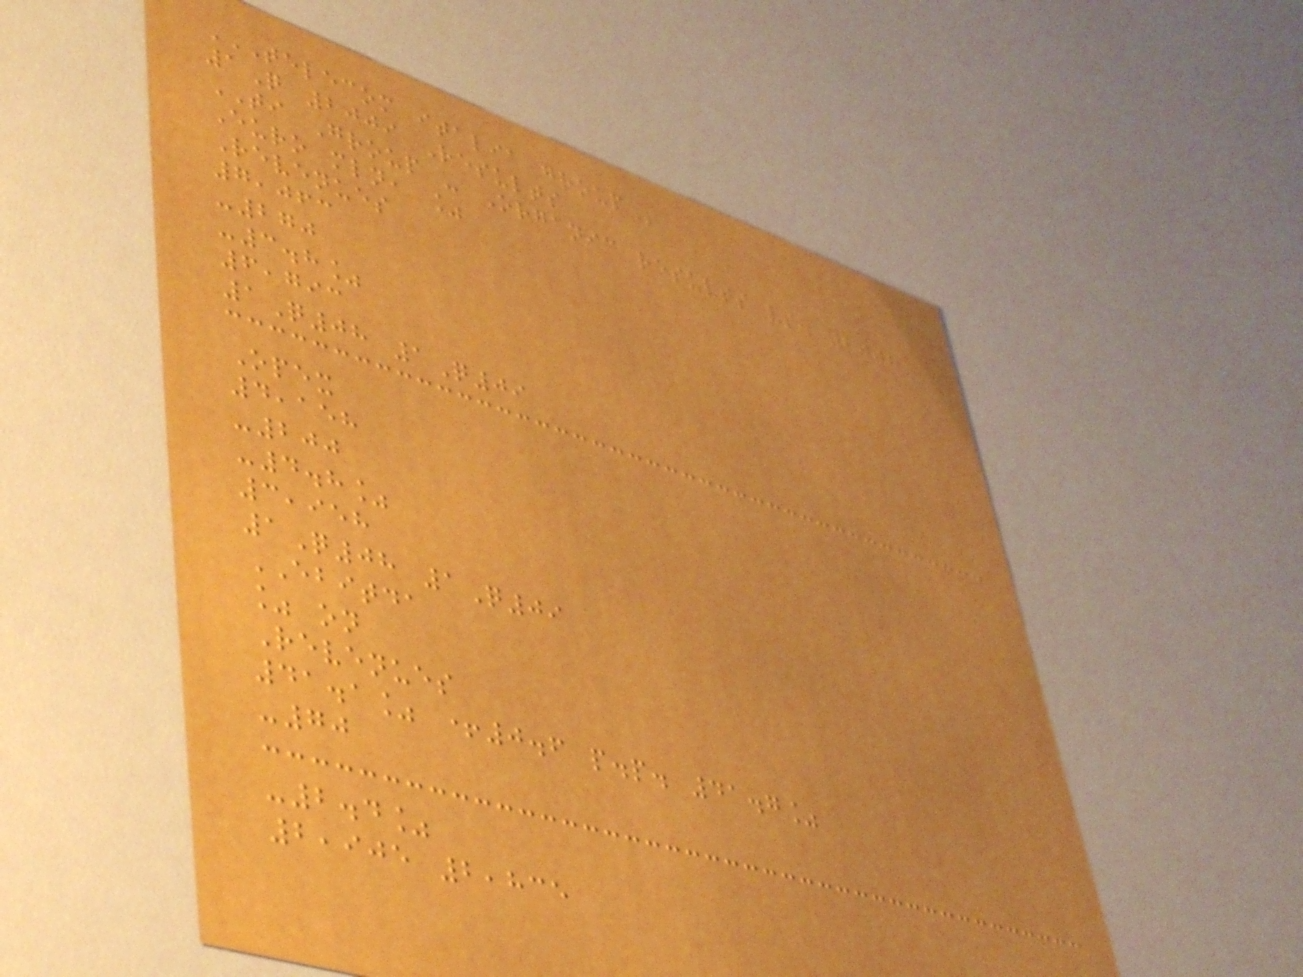TELECOM ITALIA GROUP
1Q 2009 Results
TI Group - Organic results vs. 2008
Euro mln, %
Revenues
7,063
-270
-3.8%
6,793
1Q08 1Q09
Opex
4,158
-200
-4.8%
3,958
1Q08 1Q09
EBITDA
% on
Revenues
41.1% +0.6 p.p. 41.7%
-70
-2.4%
2,905 2,835
